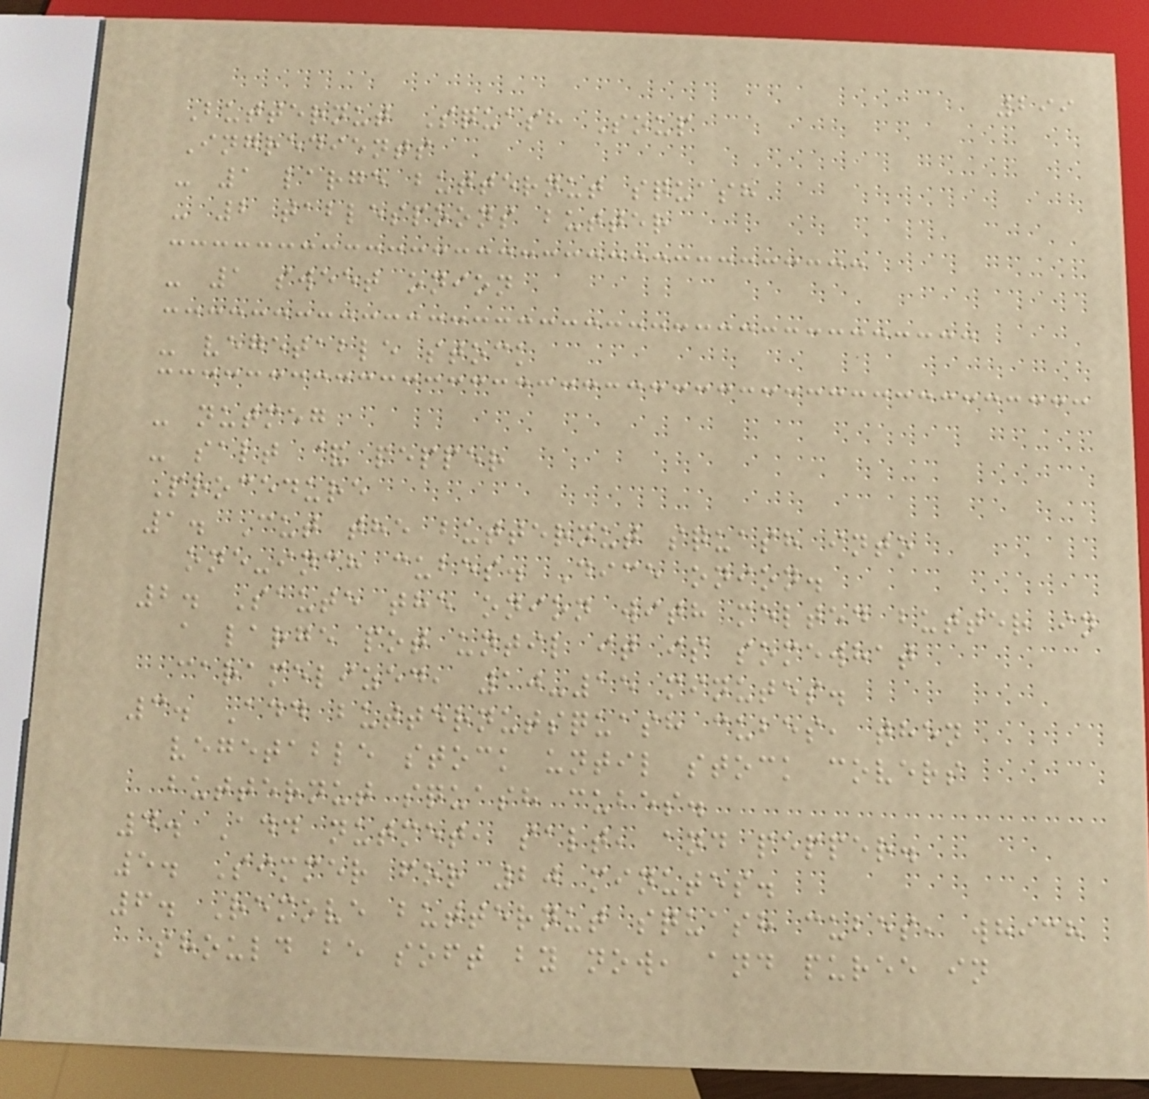299
Butternut Squash Soup
Ingredients
- 1 large butternut squash
- 2 tablespoons butter
- 1 sweet onion
- vegetable stock
- nutmeg
- salt & pepper
Procedure
1. Cut the butternut squash into
one-inch cubes. Dice onion.
2. Saute the onion with melted butter in
a large pot until it is somewhat
caramelized, 10-15 minutes.
3. Add butternutsquash cubes, then
vegetable stock until stock covers
butternut squash cubes.
4. Add nutmet, salt, and pepper.
5. Simmer for 20 minutes.
6. Remove butternut squash cubes, which
should be soft by now, and puree in
